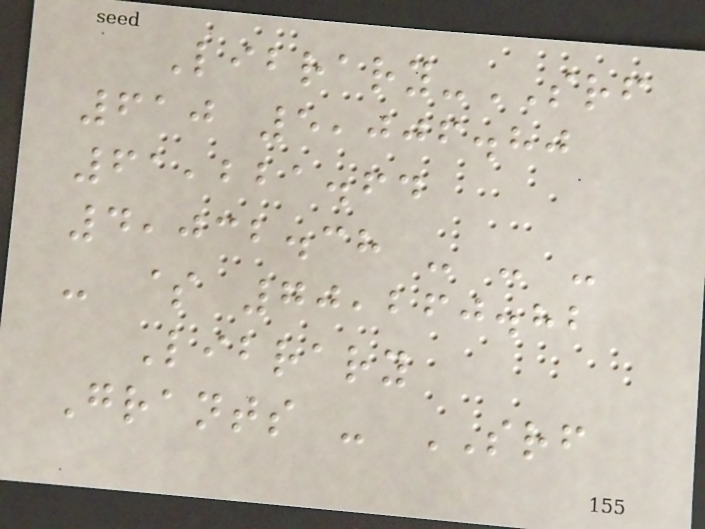Library-SRF
610 5,006.80
61,221.64
4,032.38 - - -
- $ 70,260.82
Library
Grants - SRF
